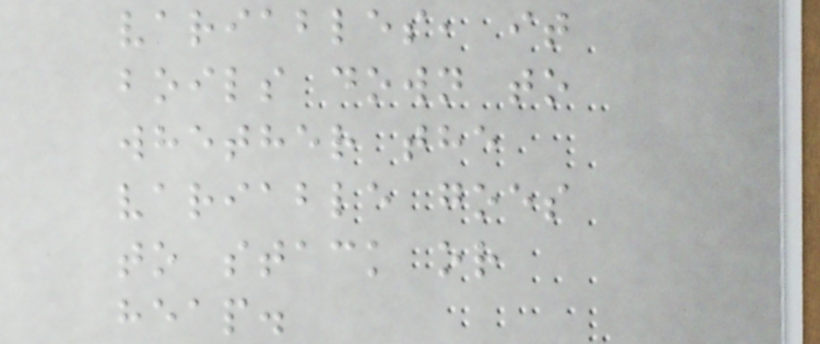variables, it
boils down to
whether the
variable goes
to stack or
heap.
